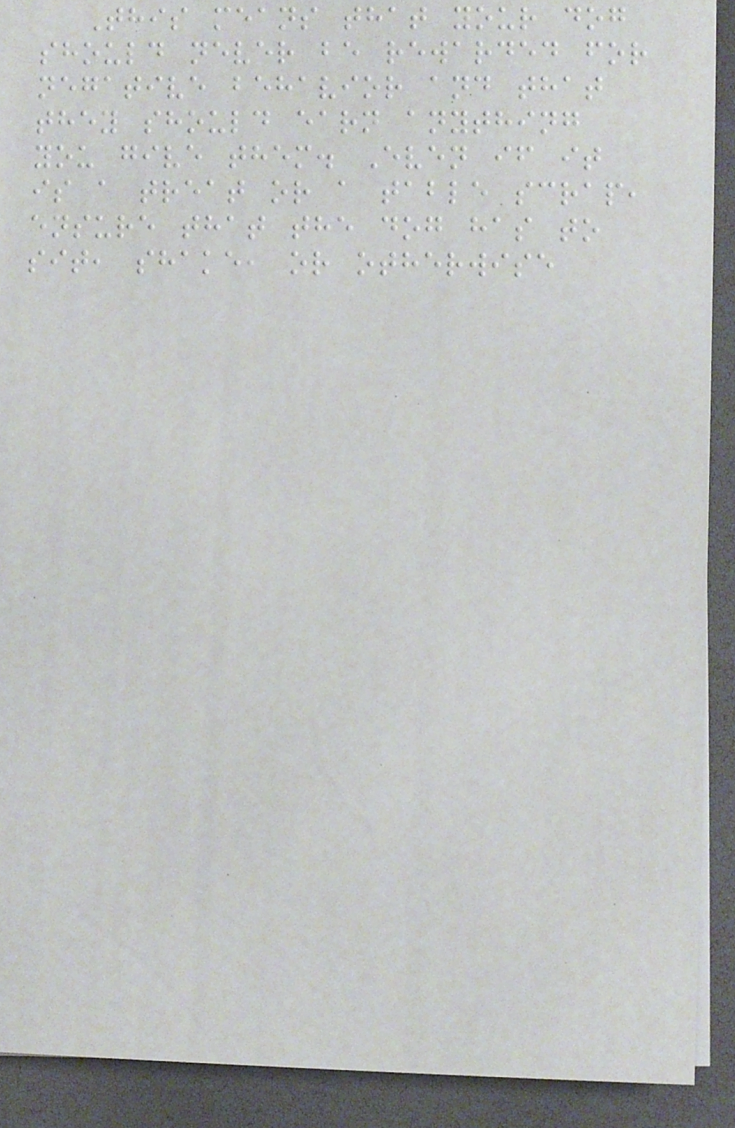This means that your dog
should never be rewarded for
negative behavior and that
they should earn anything
you give them. Even if it
is a treat or a table scrap,
ensure that the dog has to
sit, shake, or otherwise
